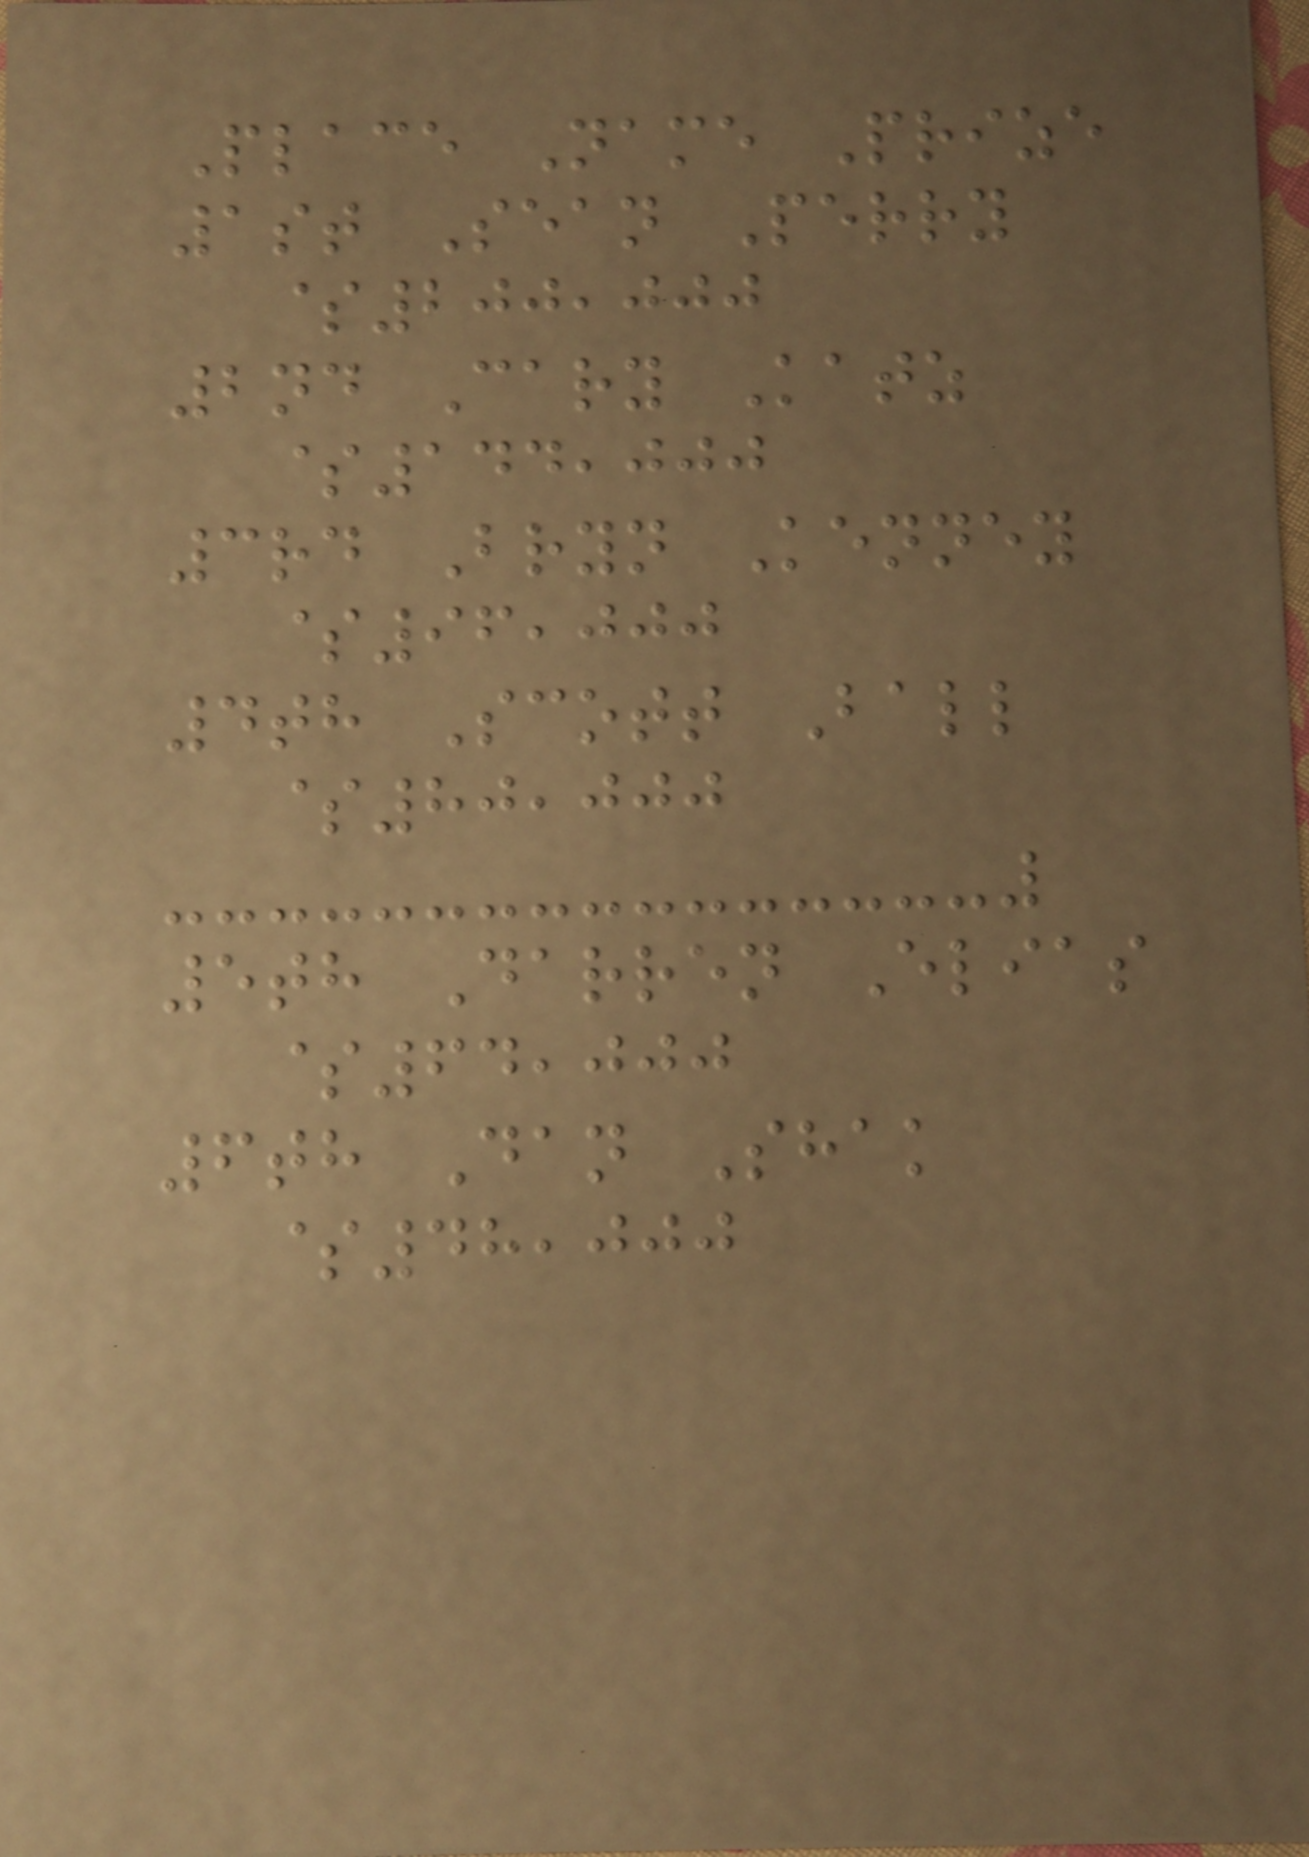Place Name Prize
1st Sean Perry
$200,000
2nd Cary Katz
$144,000
3rd Bryn Kenney
$96,000
4th Scott Ball
$80,000
5th Darren Elias
$64,000
6th Dan Shak
$48,000
